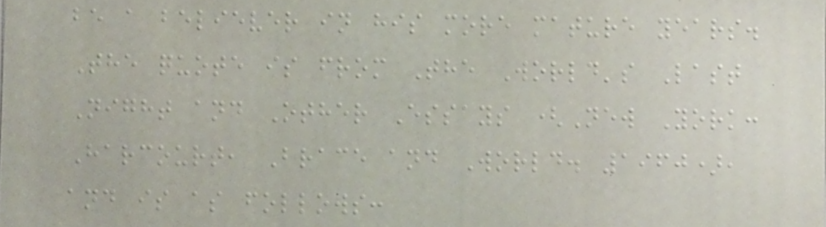be a believer in his more mature years.
The quote is from The World's Last
Night and Other Essays (New York:
Harcourt, Brace and World. 1960),
and is as follows:
